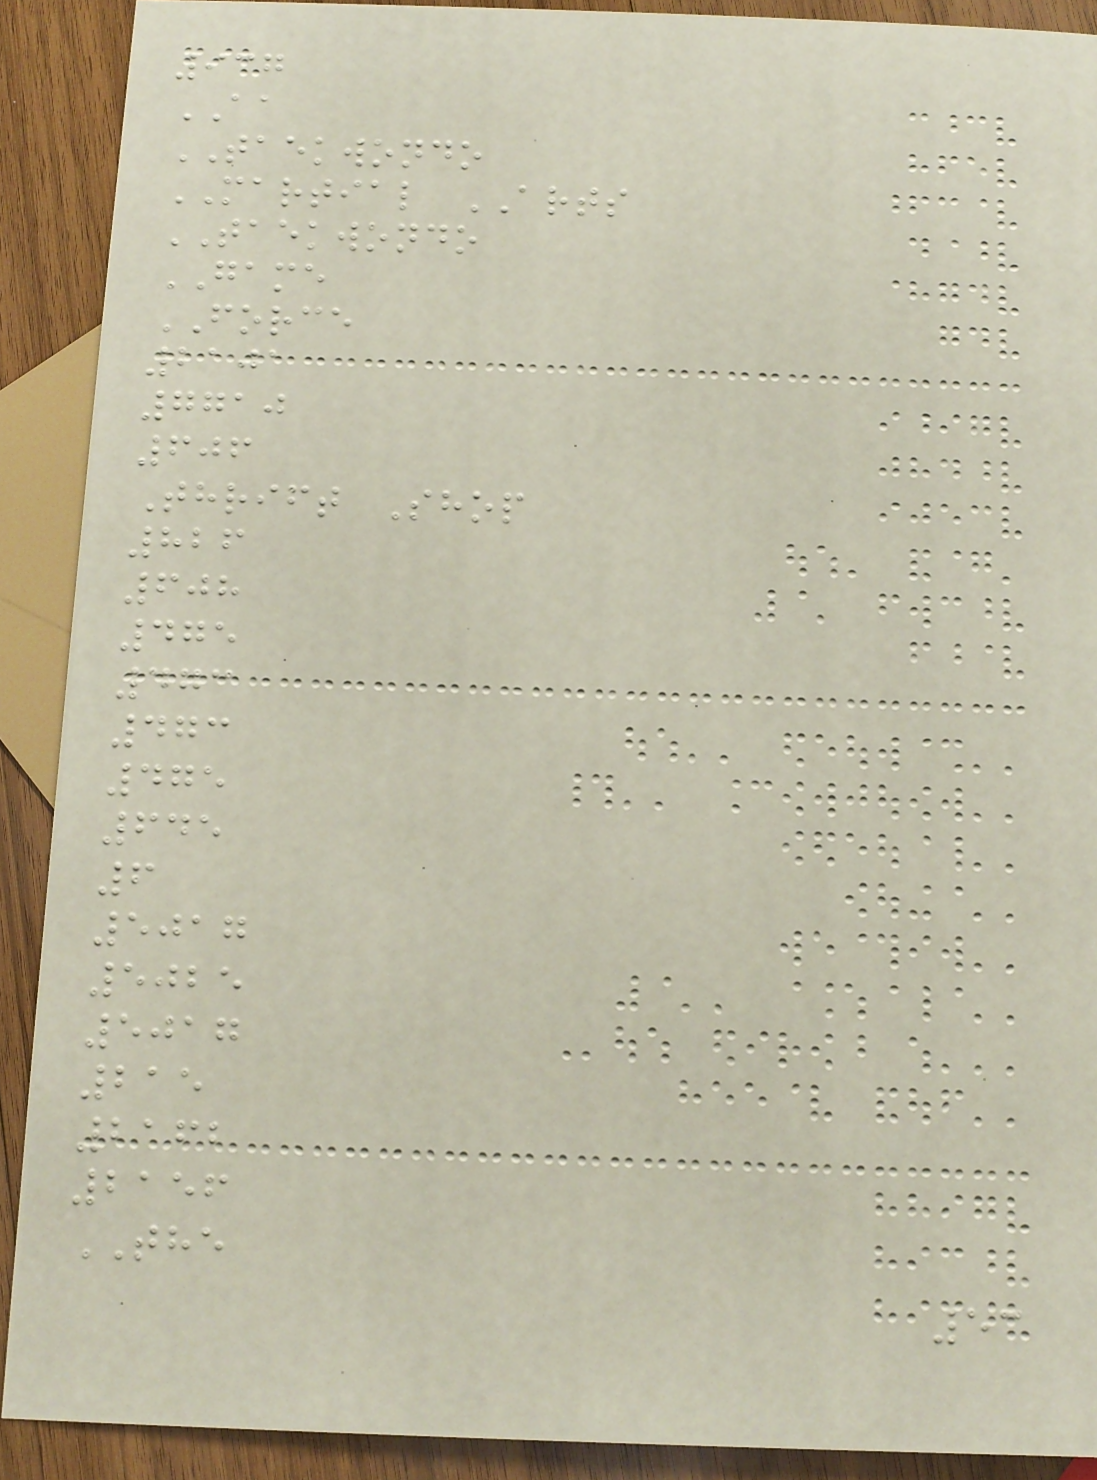937
AA
TAEKWONDO
MARTIAL ARTS
TAEKWONDO
GAME
FORCE
2101
7710
606
Thrift Shop
826
608
475
473
473
475
645
6
5017
5025
5017
215
2162
2156
THE
53
